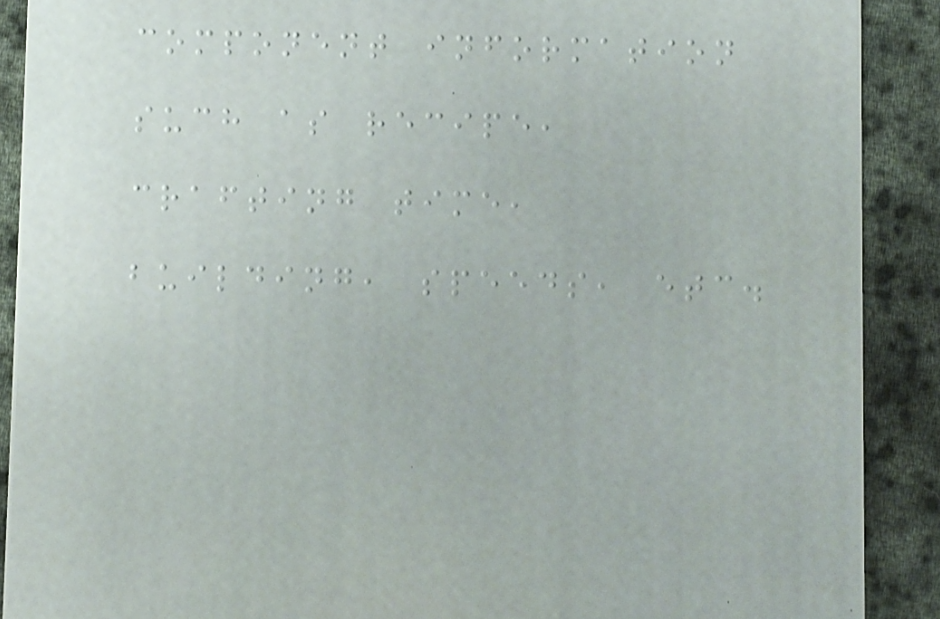component information
such as recipe,
crafting time,
building, speeds, etc.
